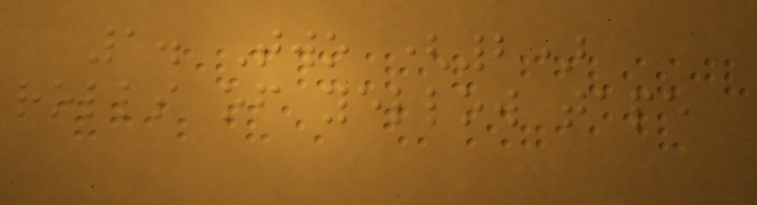1. Two (2)
rolls of yellow tape
